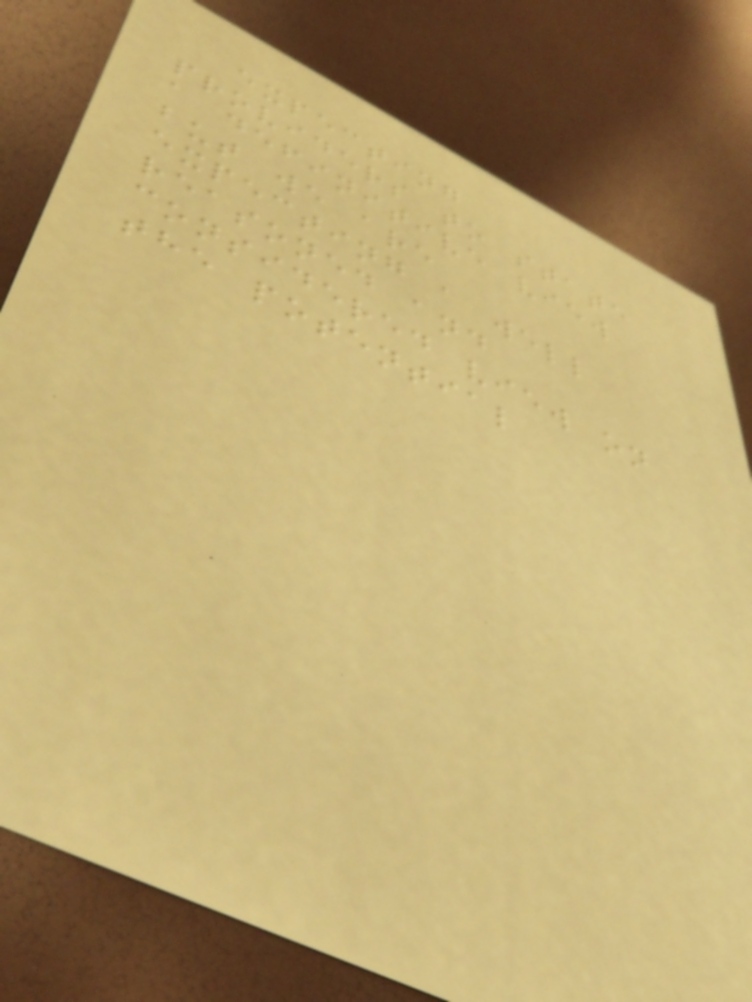expecting
providers to state
a definitive view
but we are
expecting a well
reasoned and
considered view on
the potential
